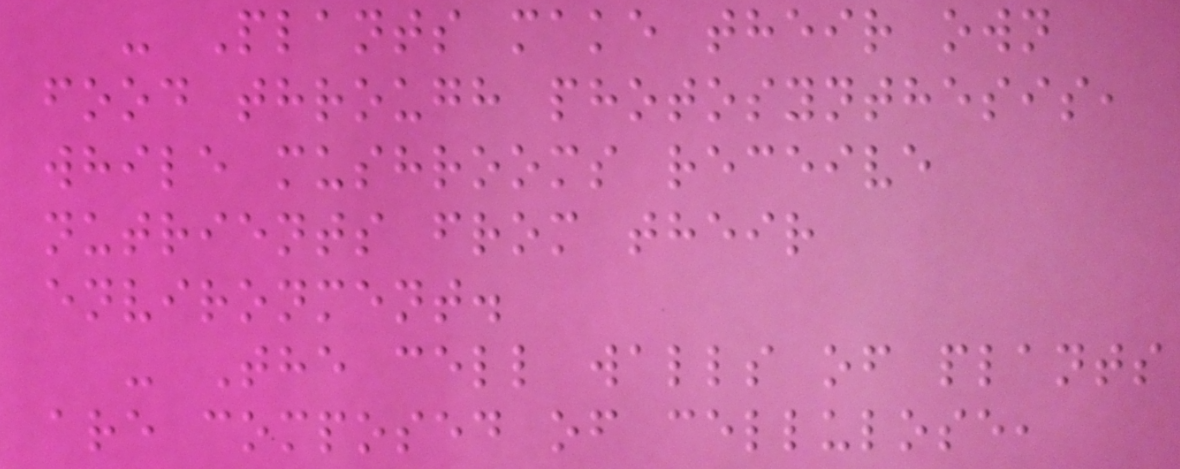- Plants make their own
food through photosynthesis,
while mushrooms receive
nutrients from their
environment.
- The cell walls of plants
are composed of cellulose,
